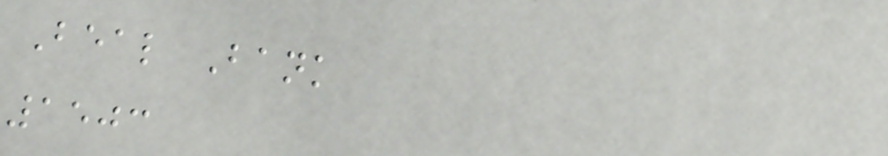Beal Bank
1503
